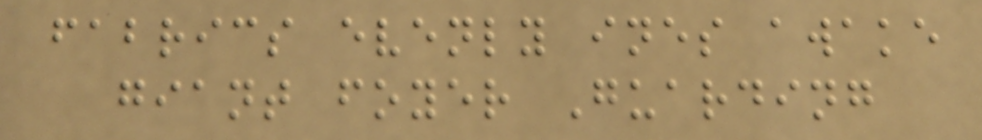fabrics evenly ines awake
giant foyer Guarding
